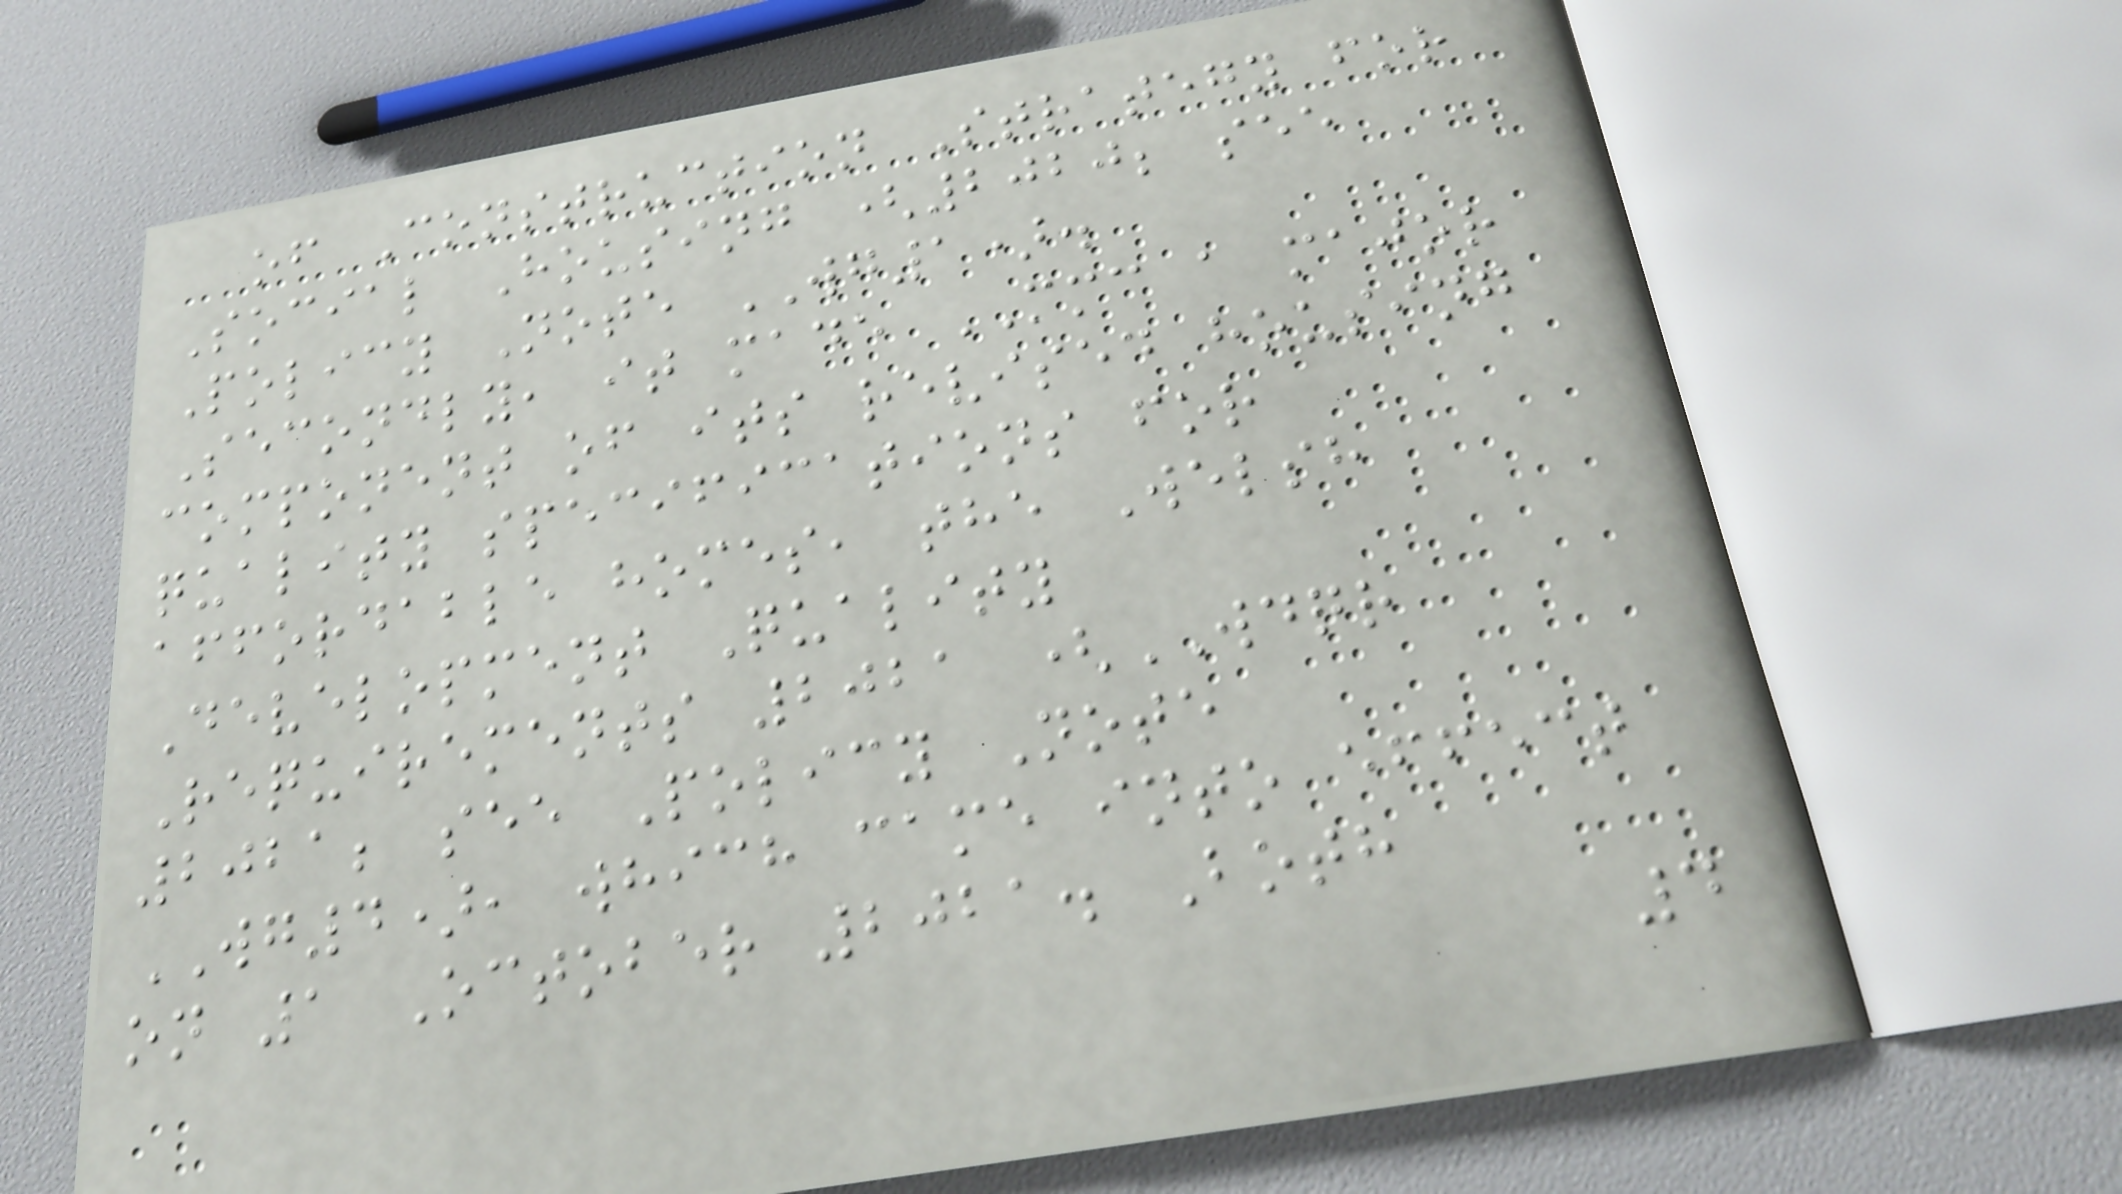of Construction Strategy for
Social Housing (2020; see
Policy Note WG1).
Secondly, it made MMC a major
component of its revised housing
quality specifications for
affordable homes, the Welsh
Development Quality
Requirements 2021 (WDQR
2021; see Policy Note
WG4), which came into effect
on 1 October 2021. Both
4
